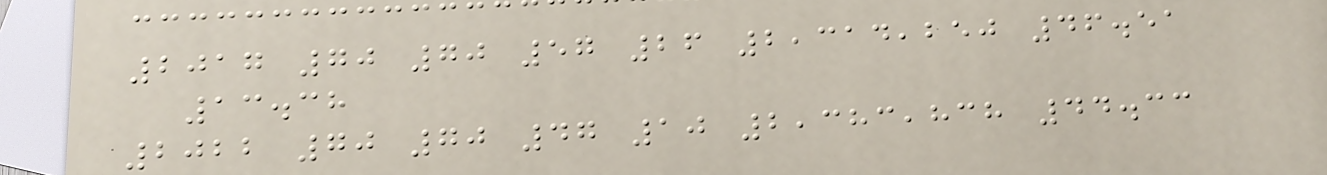2017 70 70 57 26 2,314,250 46.51
13.38
2022 70 70 47 10 2,383,838 44.33
